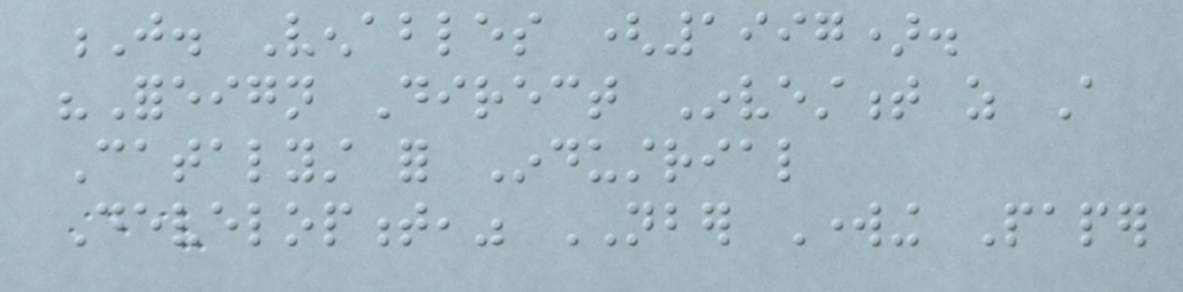J. Venables (1997).
"Foreign Direct Investment as A
Catalyst for Industrial
Development," NBER Working Paper
